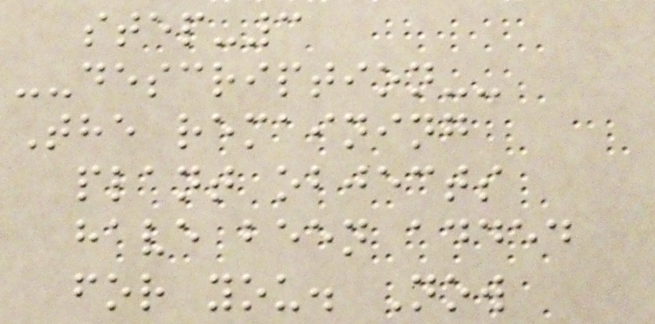step-3
--description--
The remaining
plant objects
have been added
for you. Now
